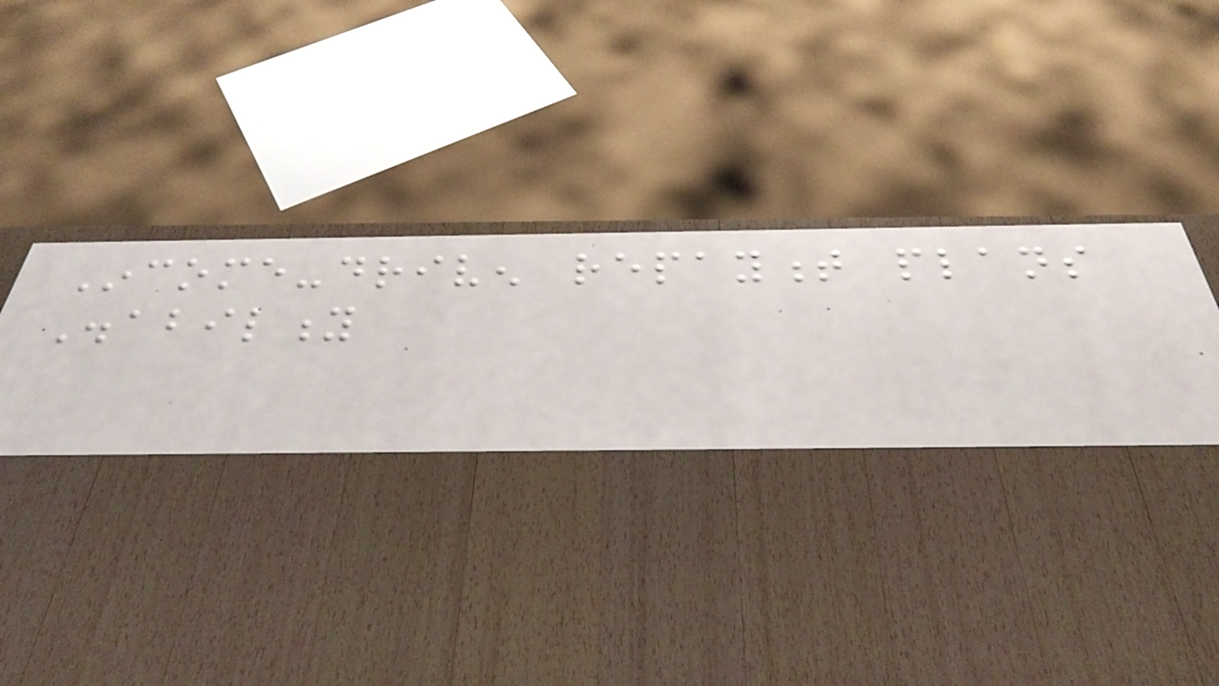Income-driven repayment plans
Disability
